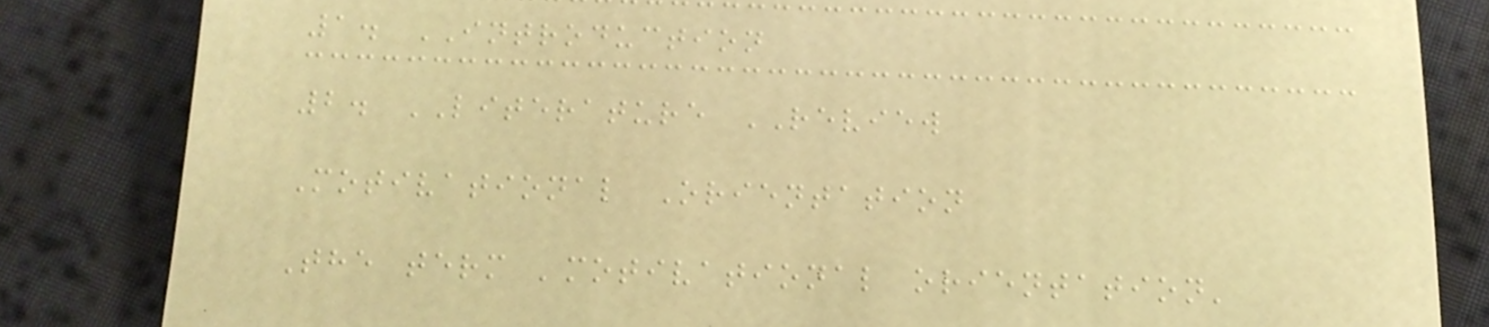1. INTRODUCTION
2. LITERATURE REVIEW
Motivational Orientation
The term 'motivational orientation'
